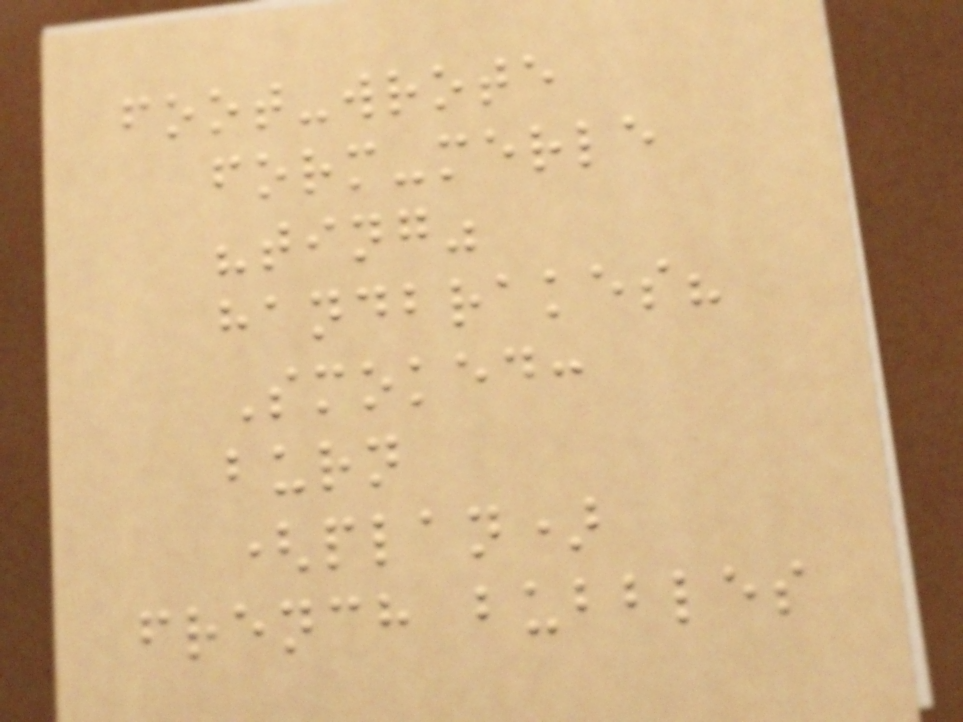foot-wrote
form-merle
"ting"
handbrakes?
Smoked:
burn
(plan)
french bubbles
